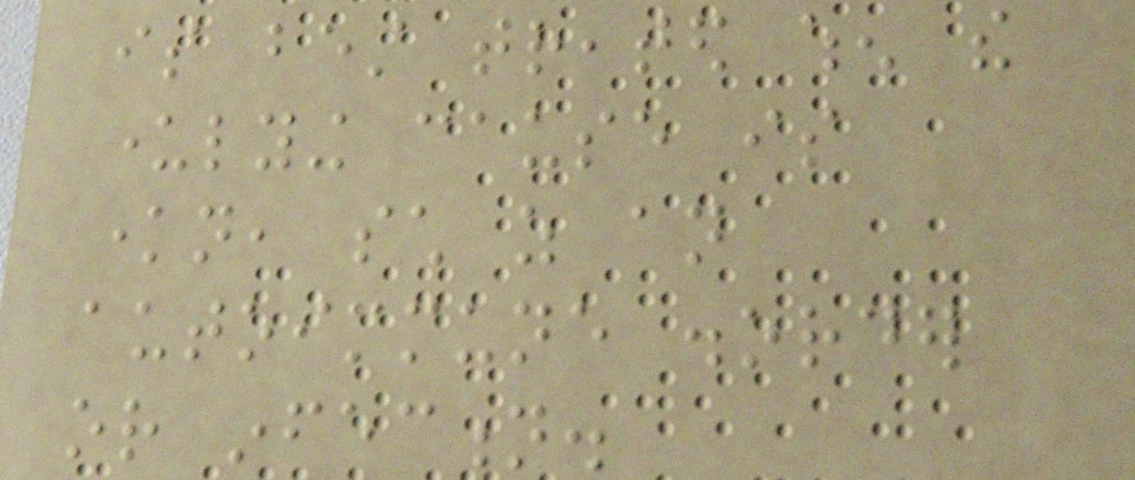is best treated when the
underlying cause is
known, such as an
autoimmune disorder
or infection.
